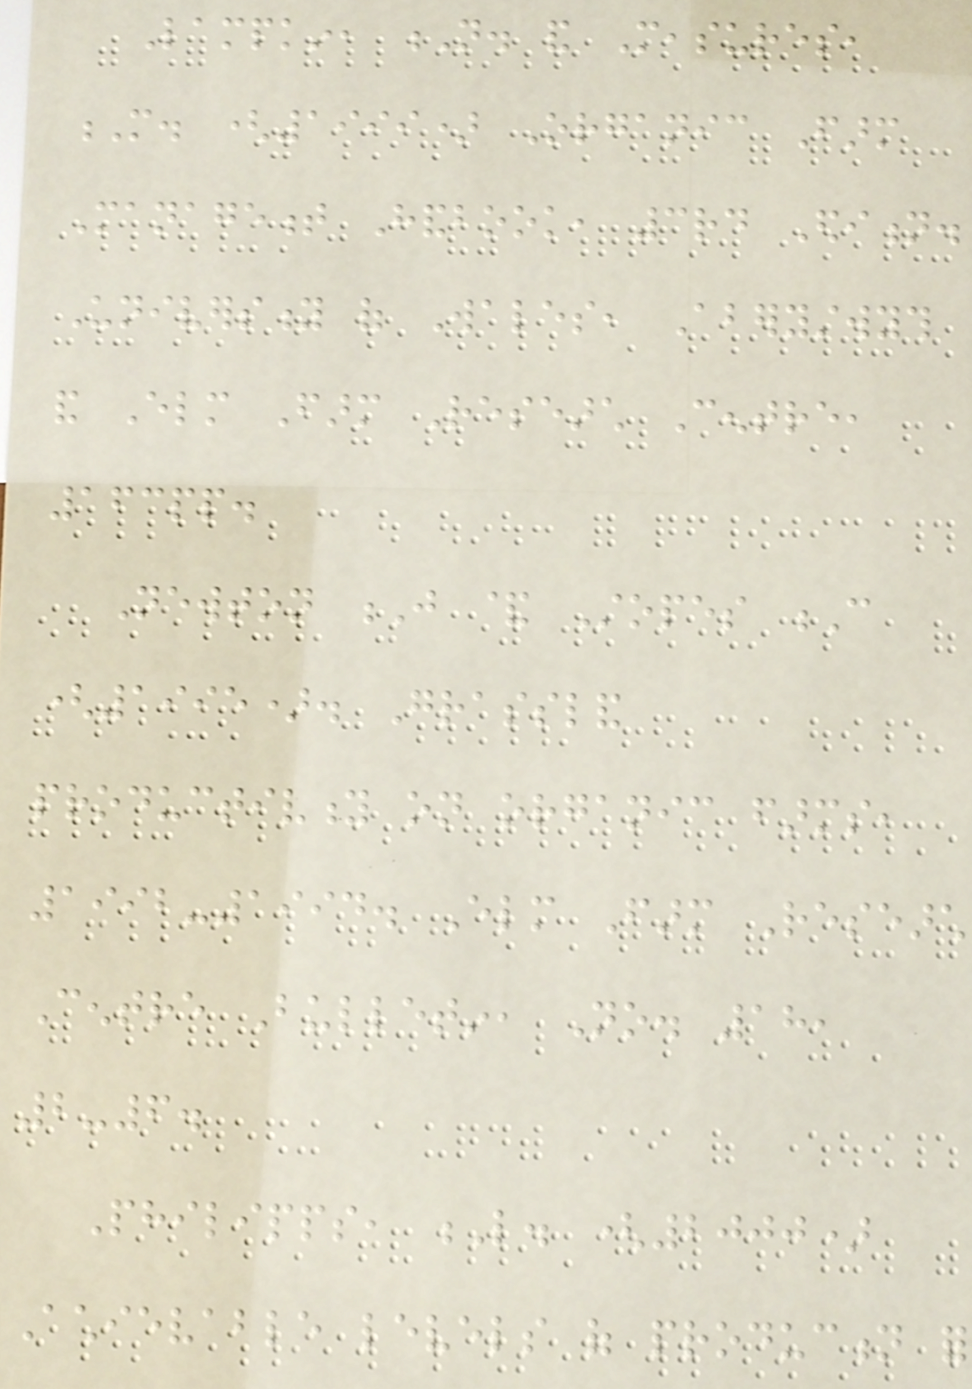Lampkin, N. and Measures,
M. (1999) Organic Farm
Management Handbook, 3rd Edition.
University of Wales, Aberystwyth
and Elm Farm Research Centre,
163pp.
Newton J & Stopes C
(1995). Grassland
productivity on organic farms,
1992-1994. Elm Farm Research
Centre Bulletin, No. 18,
2-6.
Philipps, L. (2000)
Achievable levels of production for
